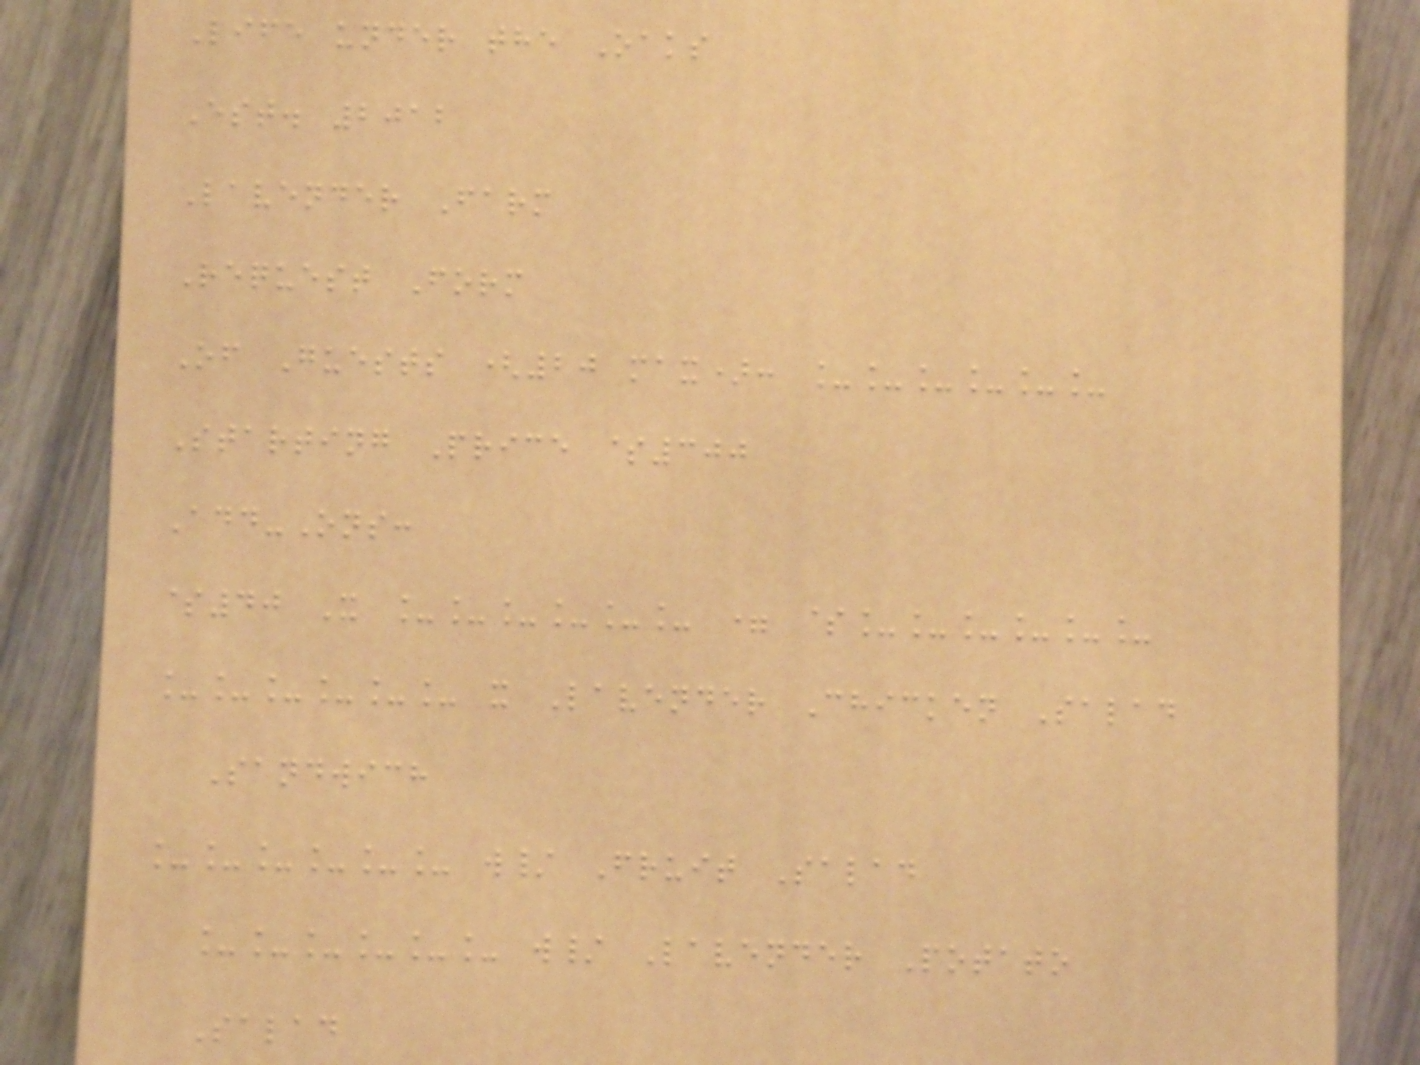Life under the Oaks
Est. 2012
Lavender Farm
Request Form
Of Guests (20 max): ______
Starting Price $300
Add-Ons:
$40 X ______ = $______
______ x Lavender Chicken Salad
Sandwich
______ w/ Fruit Salad
______ w/ Lavender Potato
Salad
